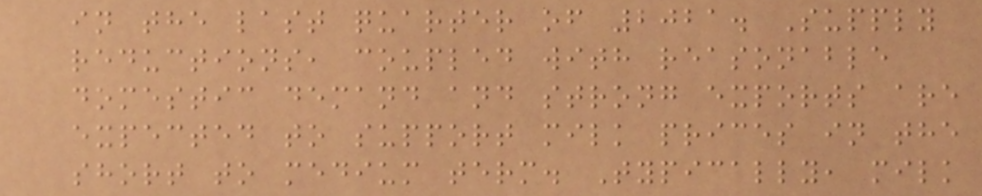in the last quarter of 2021. Supply
reductions, coupled with reasonable
domestic demand and strong exports are
expected to support milk prices in the
short to medium term. Typically, milk
